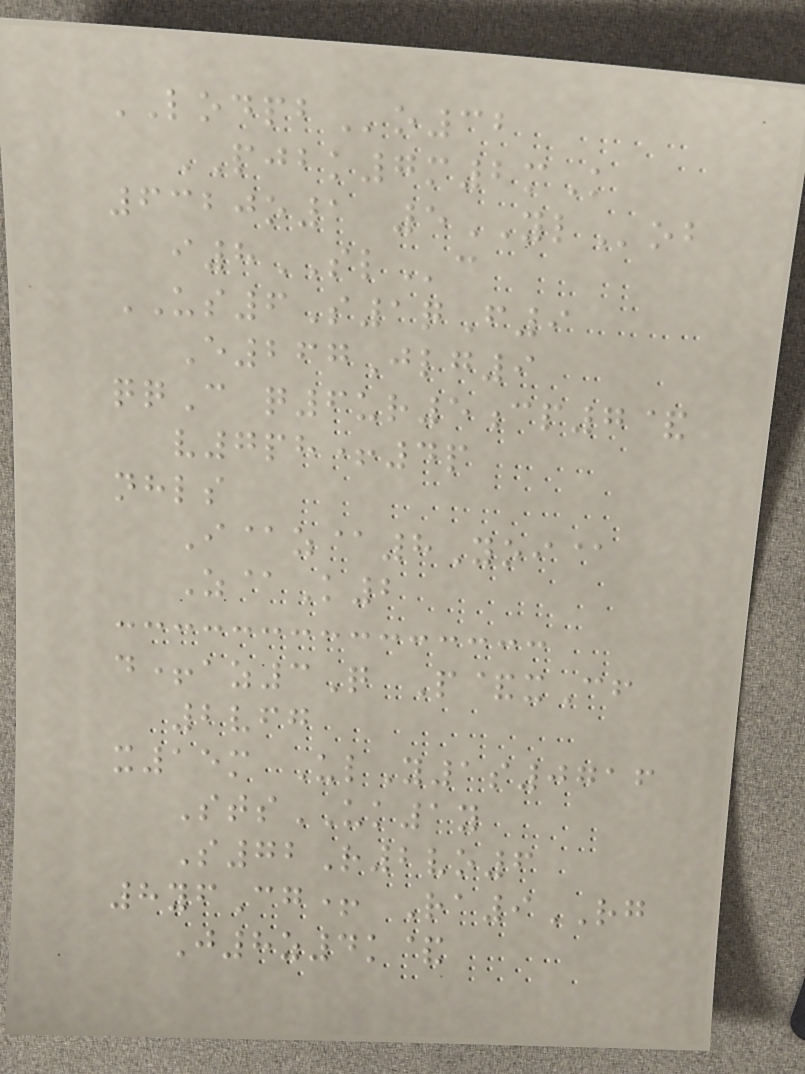LODPBo32
PJBK7m2mK
6320o1 5YLob
i8SLc
US6S1qF9
E267Jlg9
qqC q6ur5cp7&
v7ph+4p
nhls
I@z@8Yoi@
Z@K2
d+az3Q P&xCf
2vfg
x15m UlY1s0716
StsUK1y
S72R2vo6
8yfCg+ Ra9RG
J8z4k&
